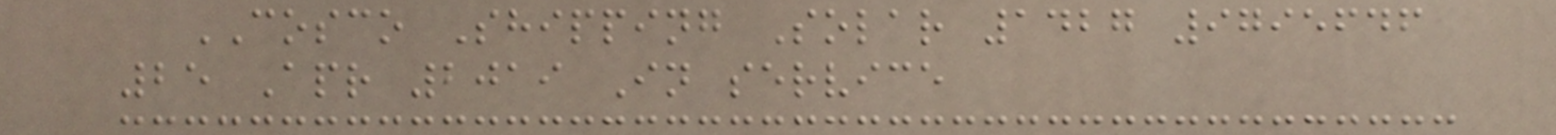COSCO Shipping Solar 1427 9795646
25 Apr 2019 In service
